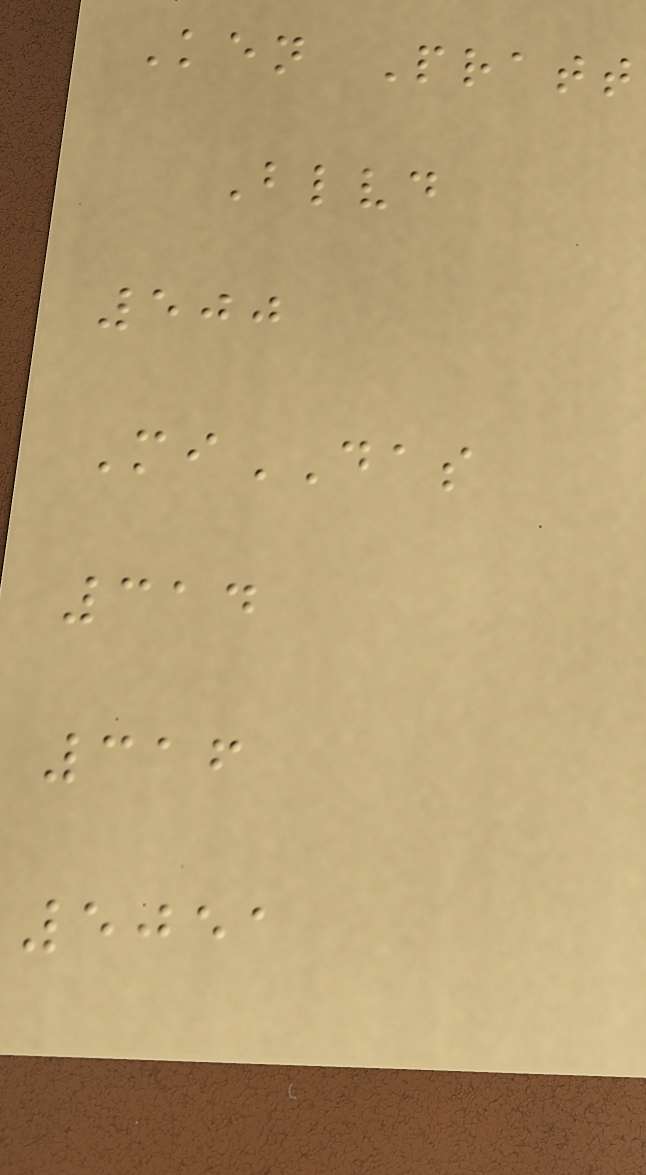Ken Pratt
Blvd
500
MiDAS
314
316
5051
